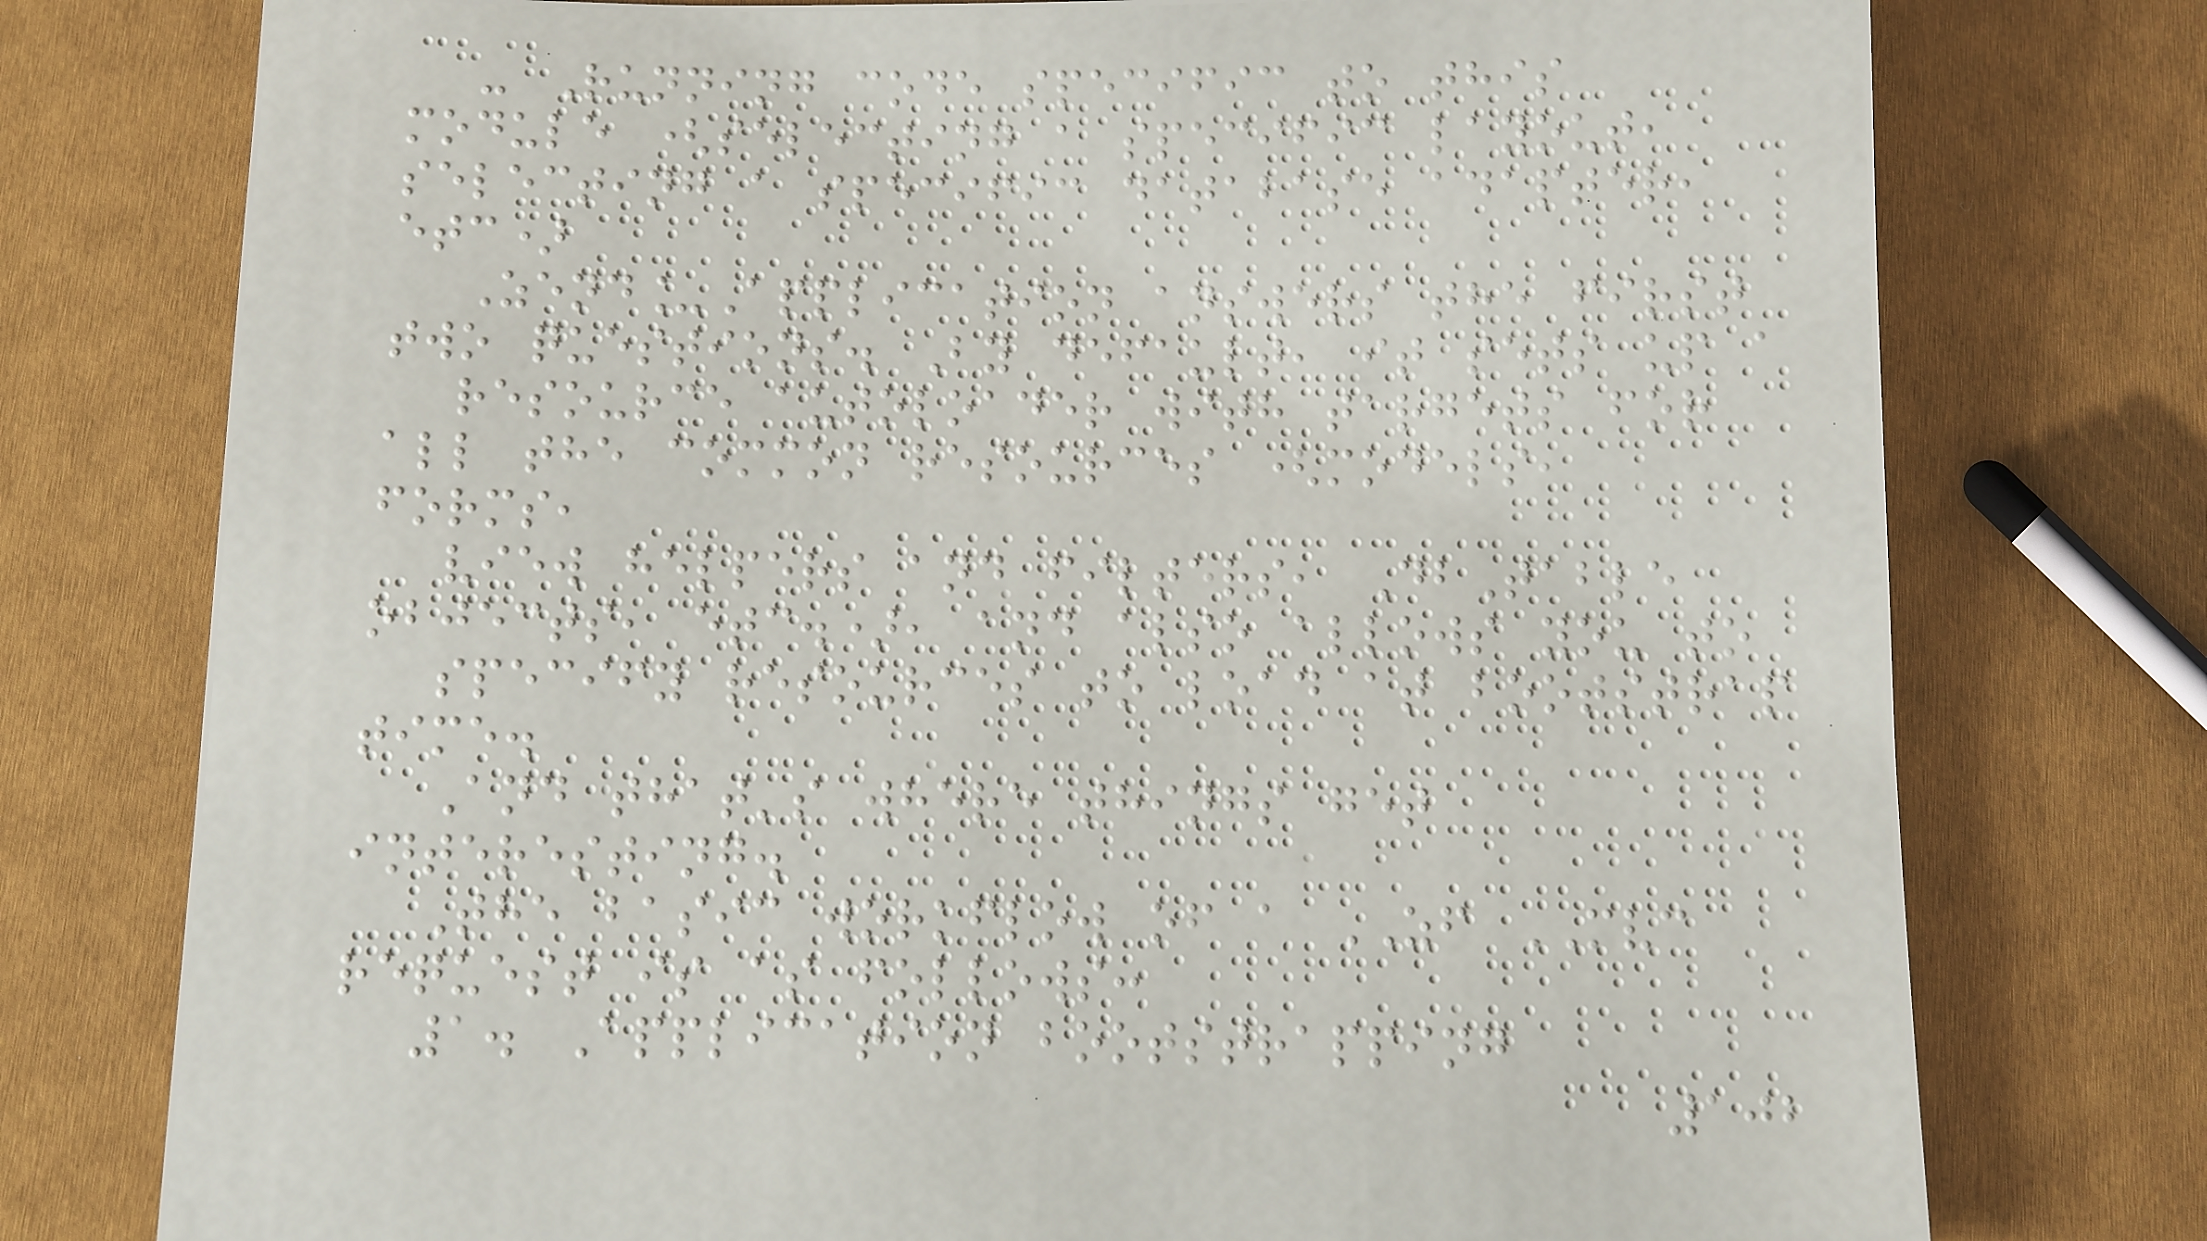- Running code specific to this
module (selecting a specific layout,
selecting a specific database adapter,
etc)
Zend_Application answers the first
two questions. By default, it sets up a
resource autoloader with targets for
all the common resources (models,
forms,
view helpers and filters, DbTable
objects, etc.), and also allows you to
specify resources to load at bootstrap
time.
And that's where things get
interesting.
The basic workflow of a ZF MVC
request is as follows:
1. Application bootstrapping
102
